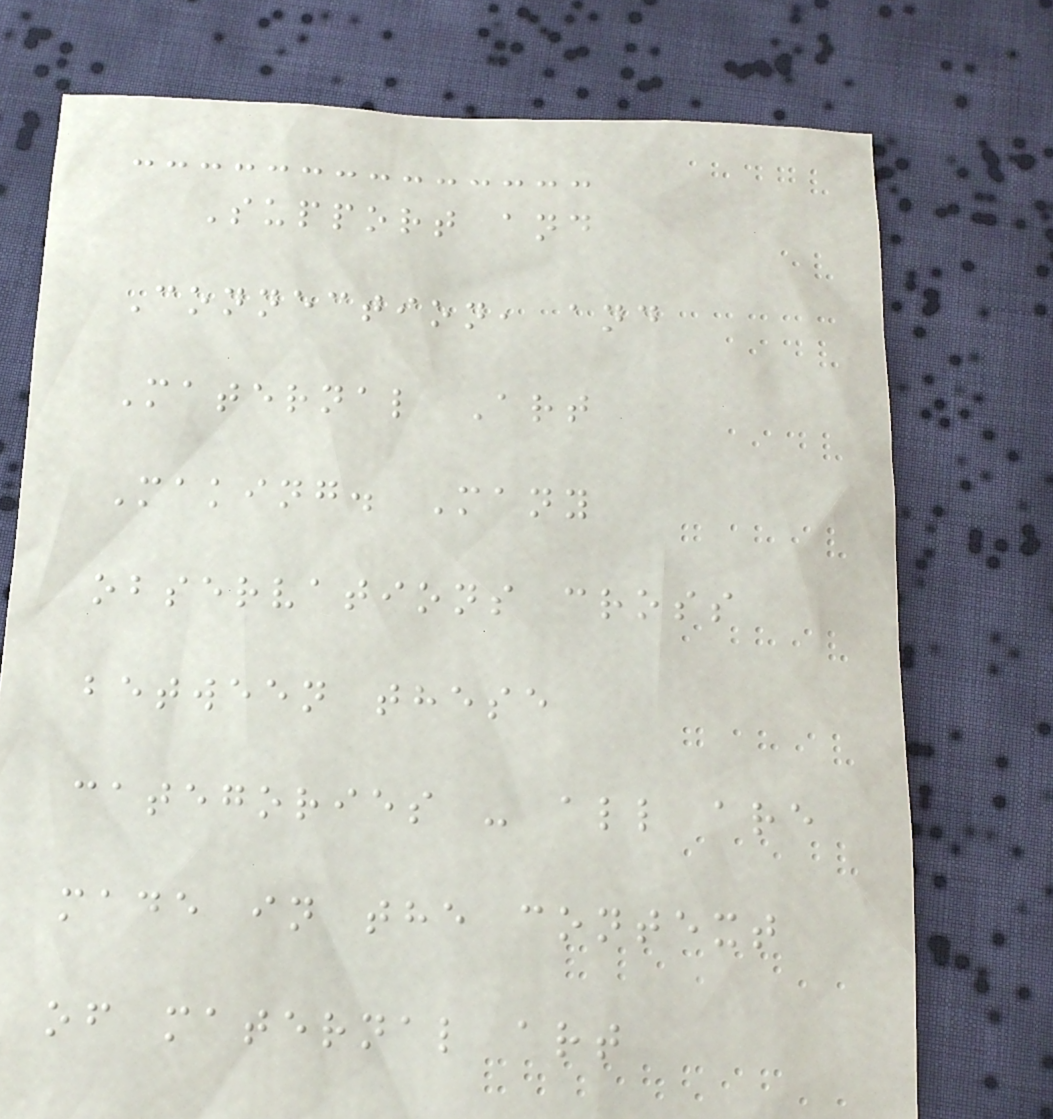Support and
Connection, and
Maternal Art
Making. Many
observations cross
between these
categories - all are
made in the context
of maternal art
